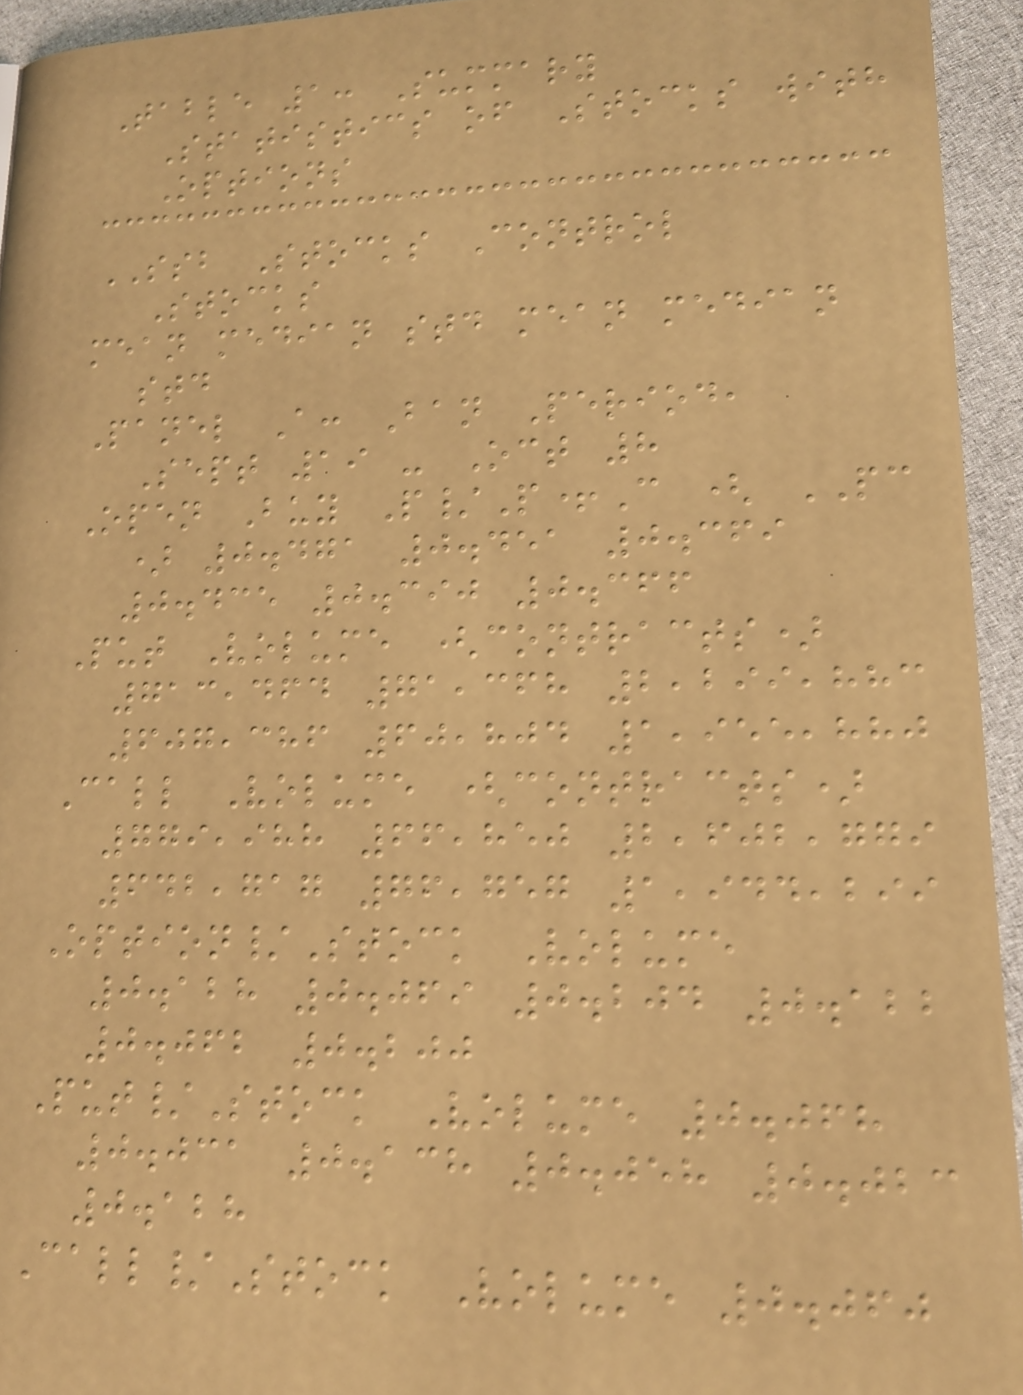Table 1: Summary
Statistics of Stocks with
Options
SSB Stocks Control
Stocks
mean median std mean median
std
Panel A: Ban Period,
Sept 19 - Oct 8
Open Buy P/P+C ( PC
) 0.471 0.451 0.369
0.435 0.390 0.366
Put Volume (contracts)
713,464 71,368 2,299,883
607,386 60,804 1,955,880
Call Volume (contracts)
779,988 66,850 2,602,779
642,717 76,757 1,944,299
Option/Stock Volume
0.128 0.069 0.204 0.122
0.062 0.200
Put/Stock Volume 0.068
0.031 0.138 0.058 0.023
0.128
Call/Stock Volume 0.060
